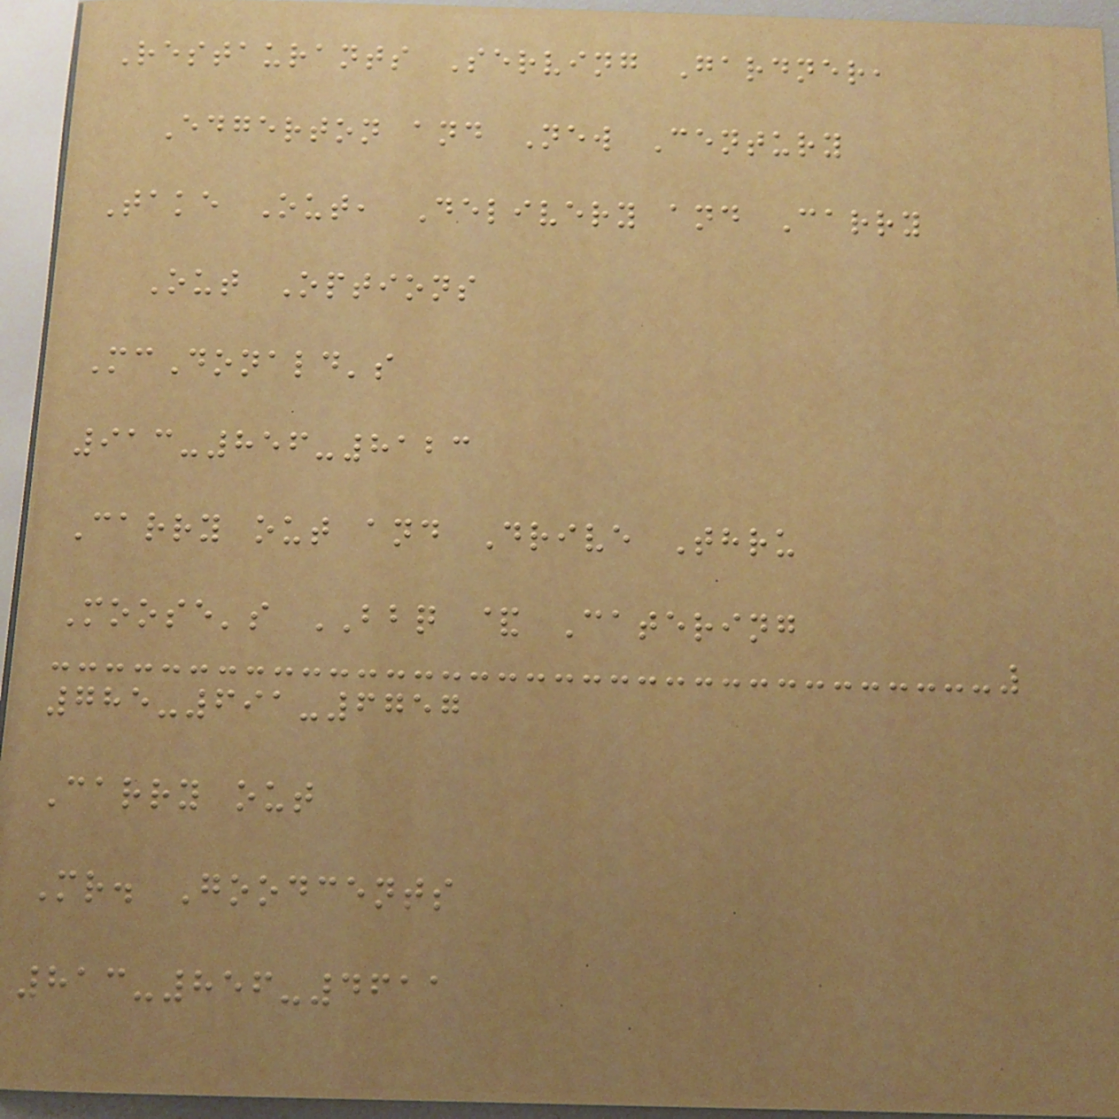Restaurants Serving Gardner,
Edgerton and New Century
Take Out, Delivery and Carry
Out Options
McDonald's
913-856-8123
Carry out and Drive Thru
Moose's BBQ & Catering
785-691-6757
Carry out
Mr. Goodcents
813-856-4611
